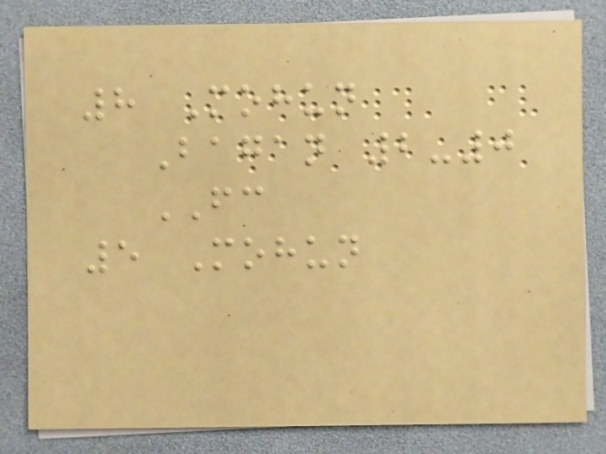8 Mohun
Bagan 2-0
FC
5 Mohun
